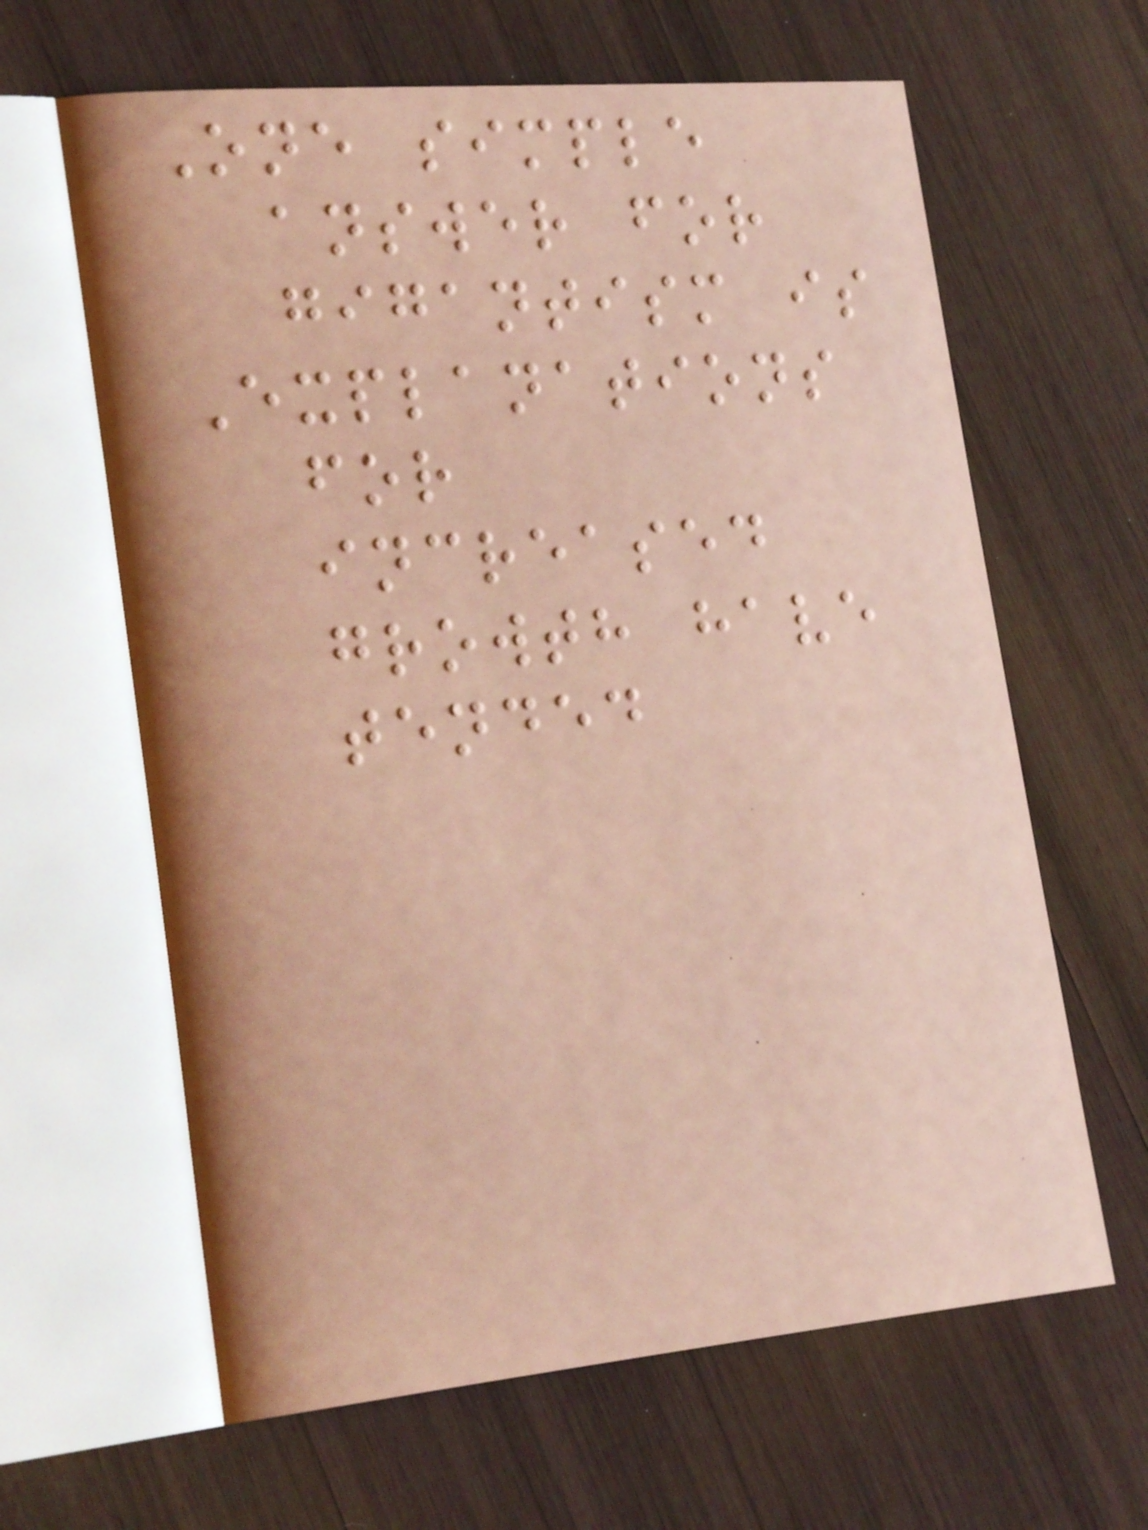One simple
answer for
gigantism is
Explanations
for
increased
growth have
tended
